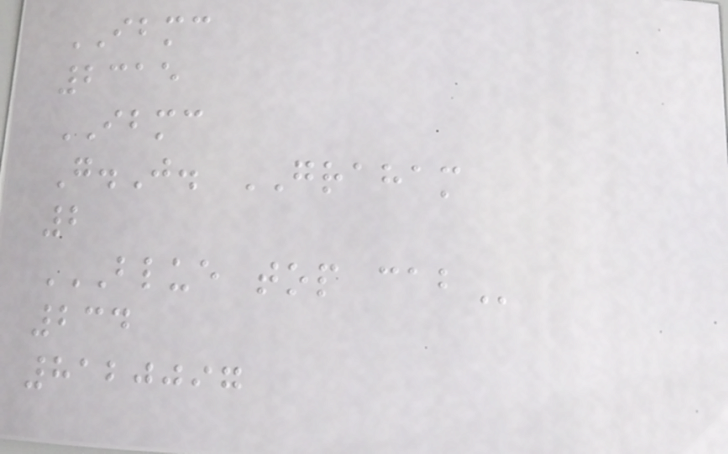IBMC
2315
IBMC
G.J. GRAHAM
2
BLUE TOP CAB
234
8120097
